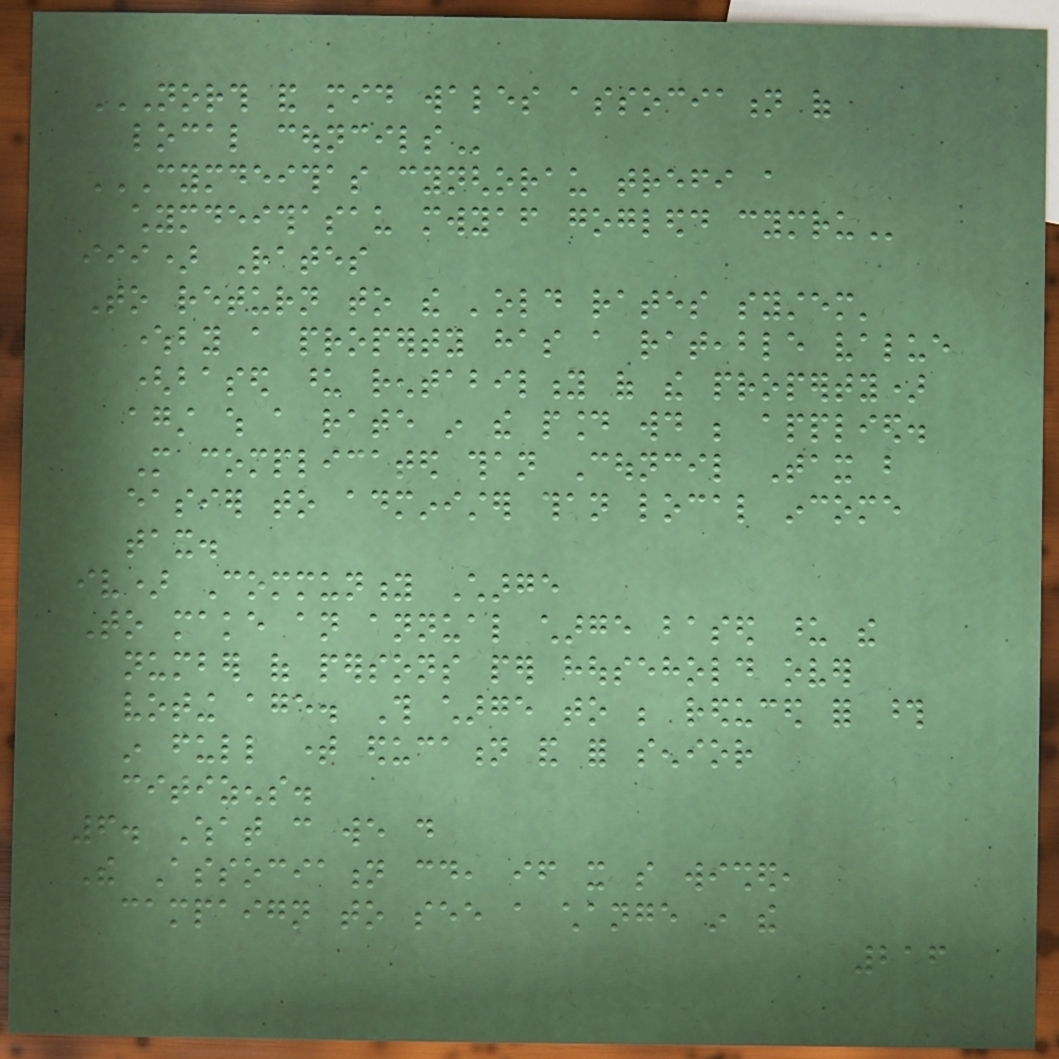NORTH AND MID WALES ASSOCIATION OF
LOCAL COUNCILS
CYMDEITHAS CYNGHORAU TREFI A
CHYMDEITHASAU MWYAF GOGLEDD CYMRU
iii) Rates
To return to the 'old rates system'
whereby a property has a rateable value
(based upon rentability of the property)
against which a rate in the pound would be applied.
More complicated than Council Tax but
easier to administer than local income
tax.
iv) Community Charge
To make an annual charge based upon the
number of persons per household over
voting age. This charge to be reduced for those
in full time education and for senior
citizens.
6. What can we do
The Association could, if it so wished,
campaign to see a change in the
216
